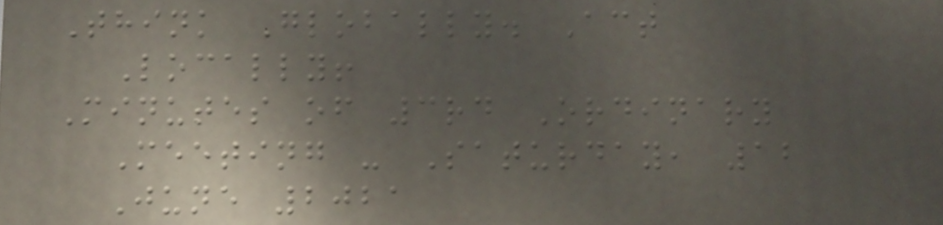Think Globally. Act
Locally!
Minutes of 3rd Ordinary
Meeting - Saturday, 12
June 2021
